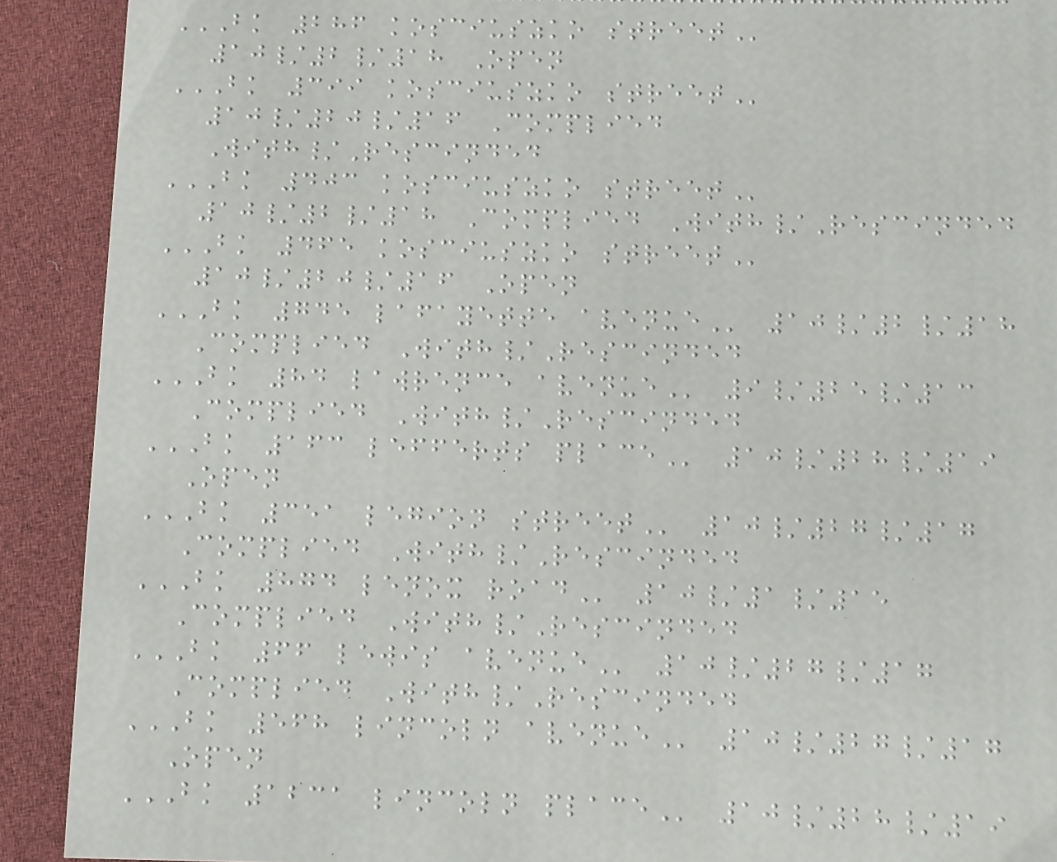BK 286 KOSCIUSZKO STREET
10/2/18 Open
BK 399 KOSCIUSZKO STREET
10/20/16 Complied
With/Rescinded
BK 403 KOSCIUSZKO STREET
10/2/18 Complied With/Rescinded
BK 465 KOSCIUSZKO STREET
10/20/16 Open
BK 745 LAFAYETTE AVENUE 10/2/18
Complied With/Rescinded
BK 84 LAWRENCE AVENUE 9/25/13
Complied With/Rescinded
BK 163 LEFFERTS PLACE 10/28/19
Open
BK 351 LEGION STREET 10/27/17
Complied With/Rescinded
BK 874 LENOX ROAD 10/1/15
Complied With/Rescinded
BK 66 LEWIS AVENUE 10/27/17
Complied With/Rescinded
BK 568 LINCOLN AVENUE 10/27/17
Open
BK 1231 LINCOLN PLACE 10/28/19
